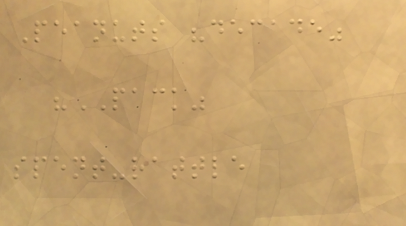Peanuts "decade"
"PACK"
spent-rattle
